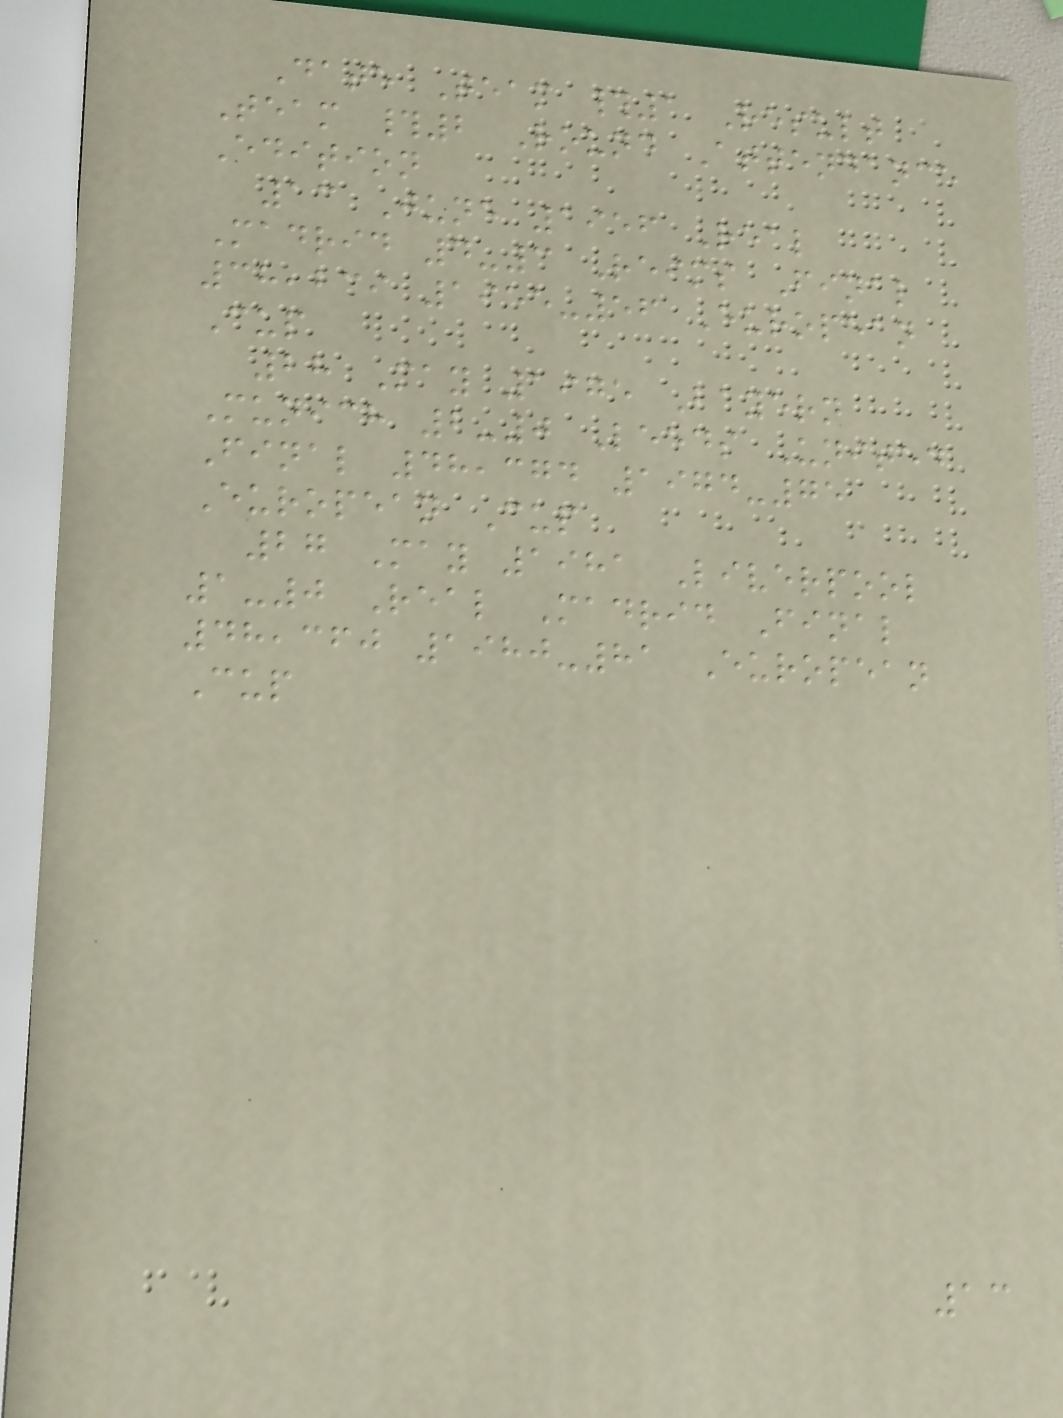Date Team #1 Result
Team #2 Round Attendance
Edition
13 June 1956 Real
Madrid 4-3 Reims Final
38,239 1955-56 European
Cup
28 May 1975 Bayern
Munich 2-0 Leeds United
Final 48,374 1974-75
European Cup
27 May 1981 Liverpool
1-0 Real Madrid Final
48,360 1980-81 European
Cup
13
